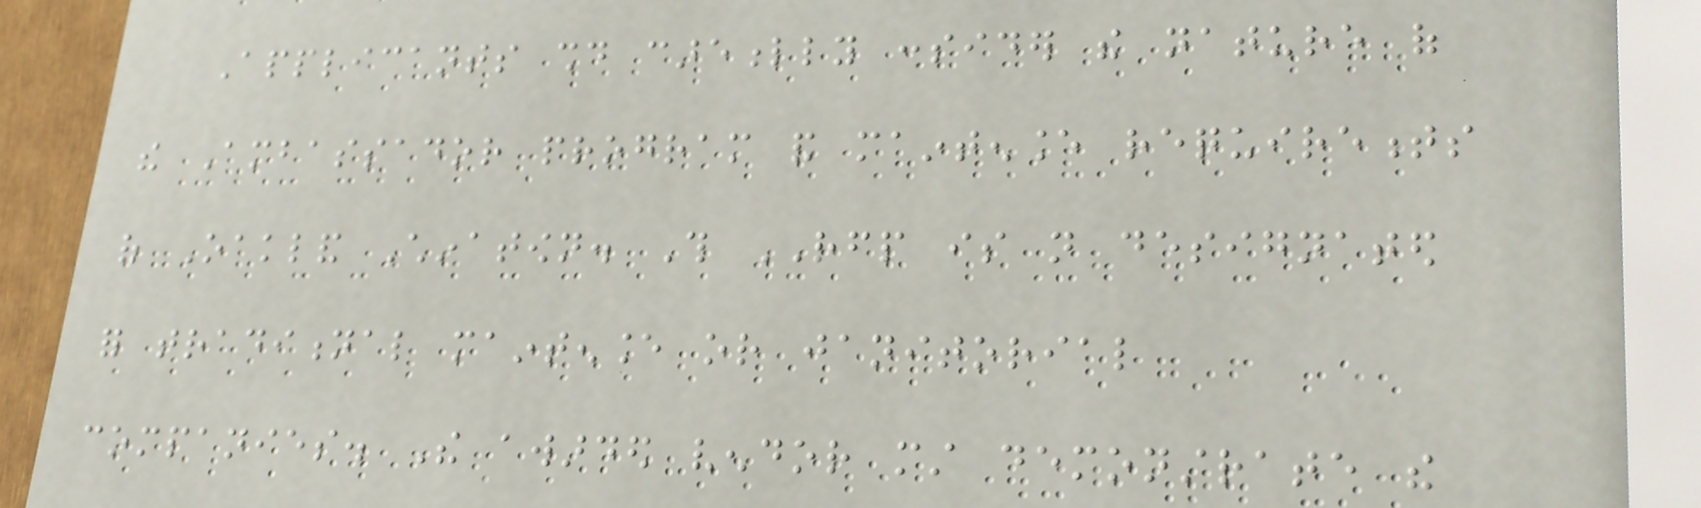Applicants should carefully consider the nature of
the Ambassador program and maintenance requirements
of Oakland Chinatown. This RFP is not designated
for traditional maintenance or janitorial
companies. The awarded vendor must demonstrate the
